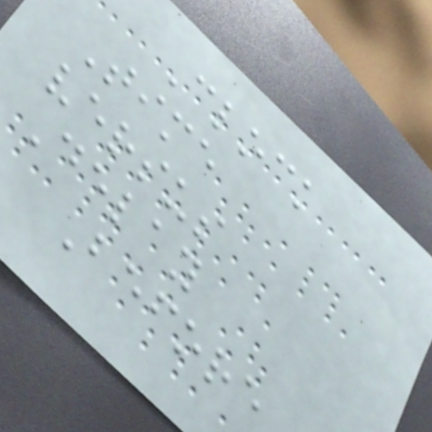Clock
Time
versus
Delay
Before
